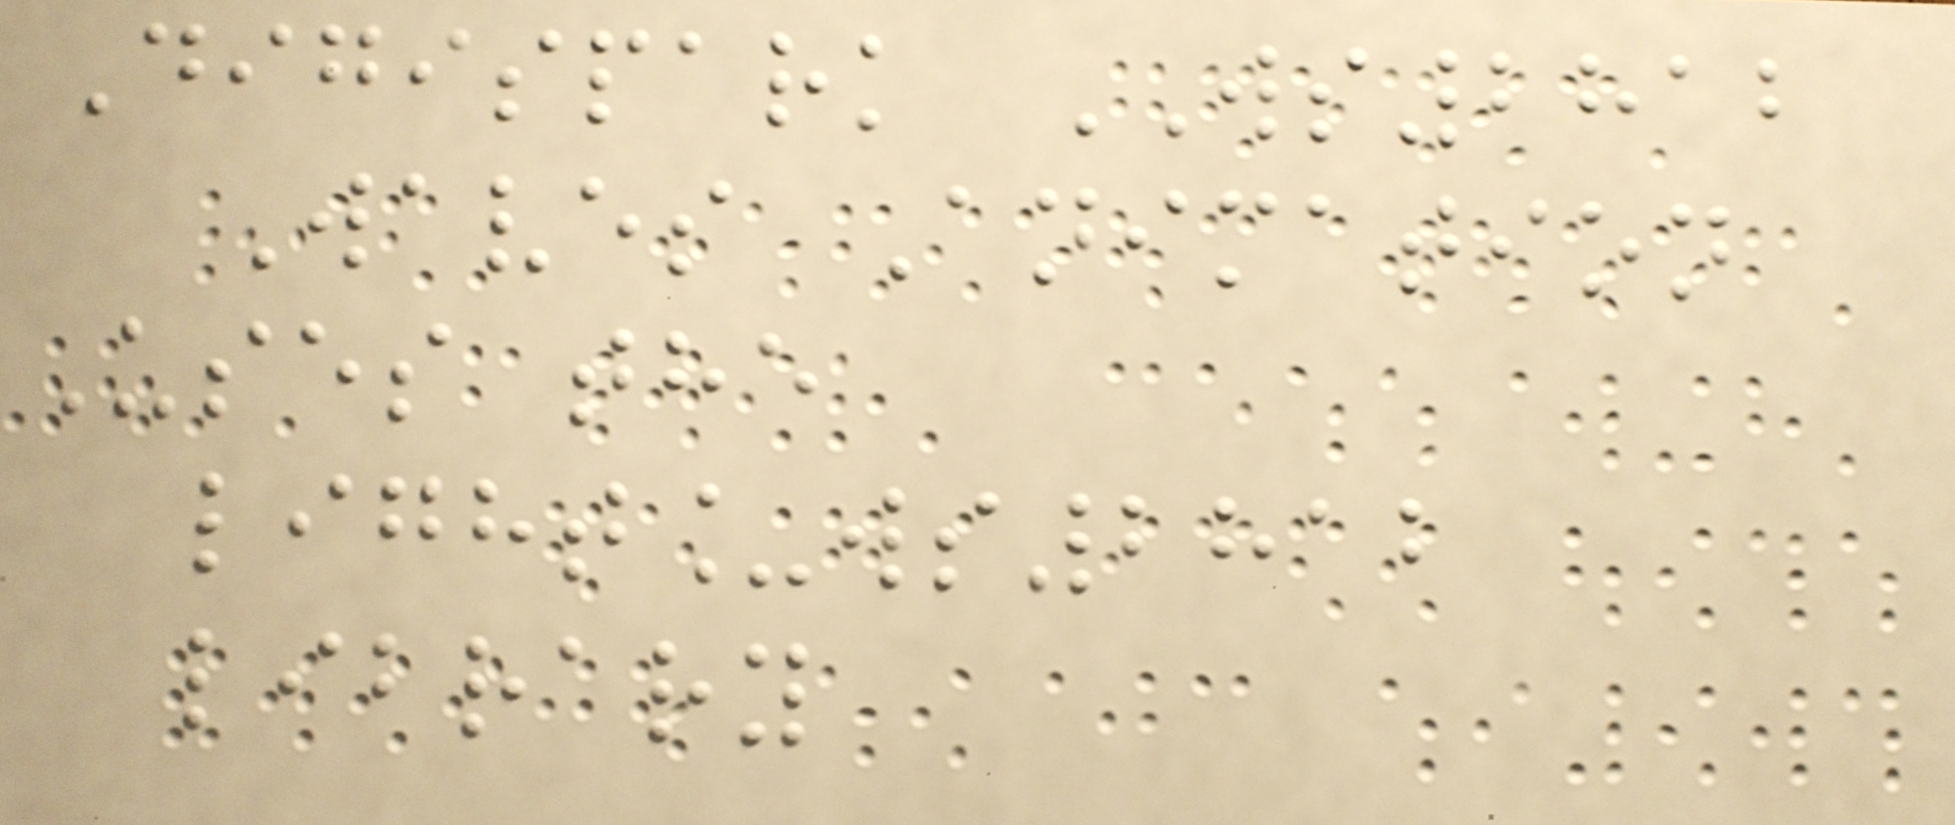Digispark WS2812
Waves Animation
Uses the
light_ws2812
library
